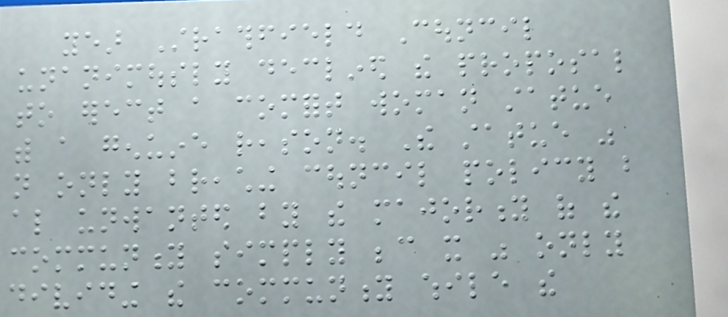year Strathfield Council
unanimously declined the proposal
to erect a comfort woman statue
with a genuine reason. The statue was
not only breaching council policy but
also unwanted by the majority of the
community simply because it was only
dividing the community while the
